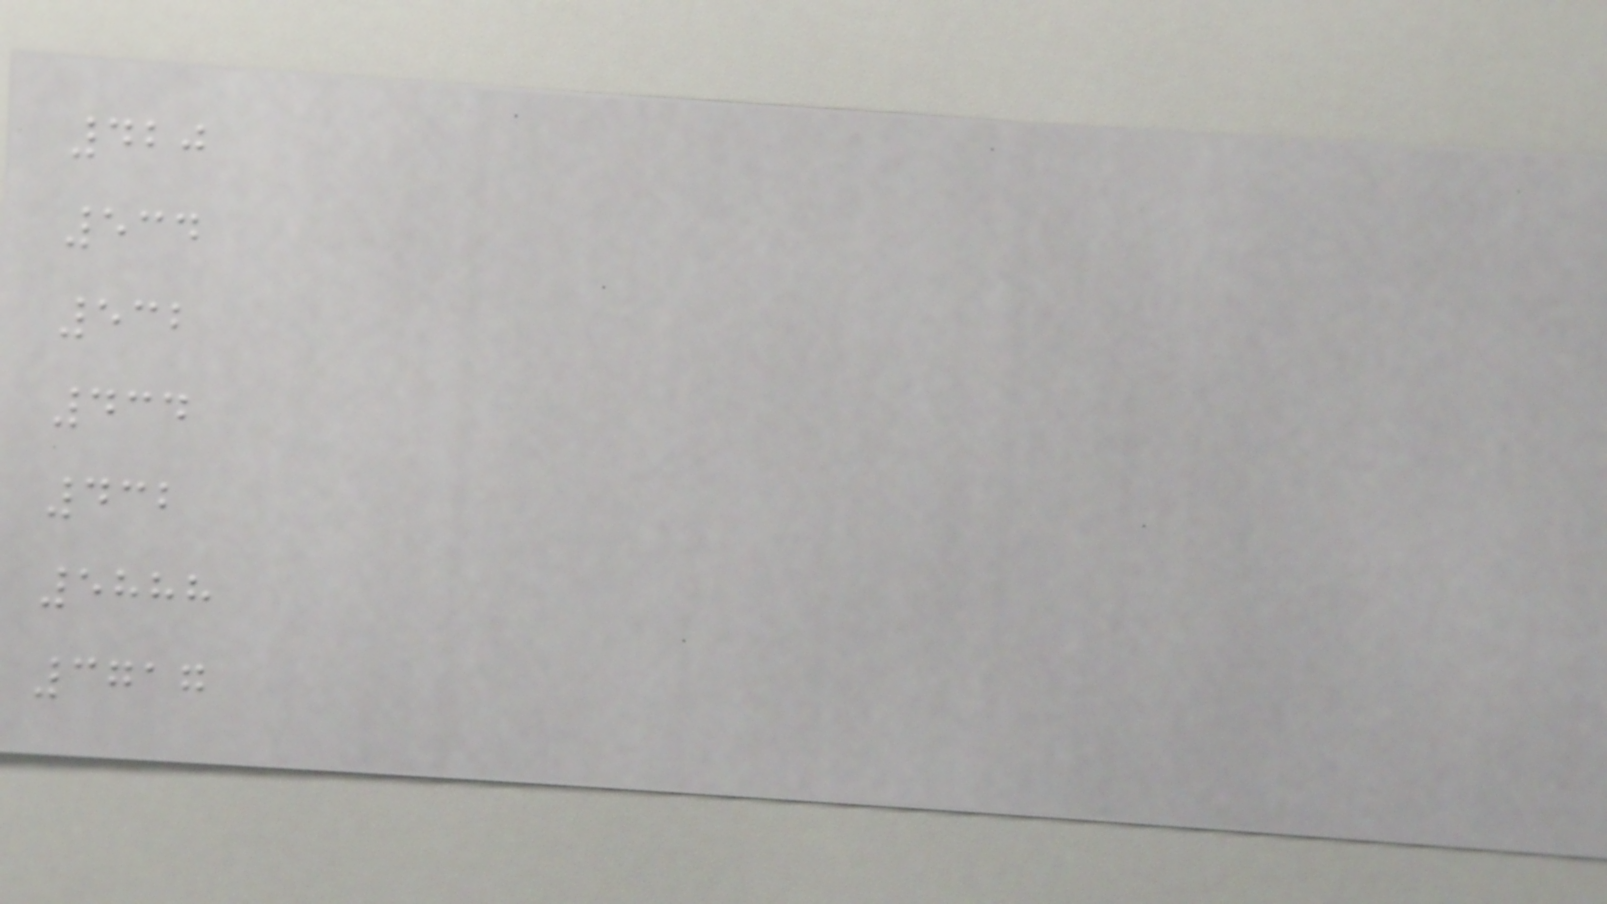420
534
532
434
432
5888
3717
